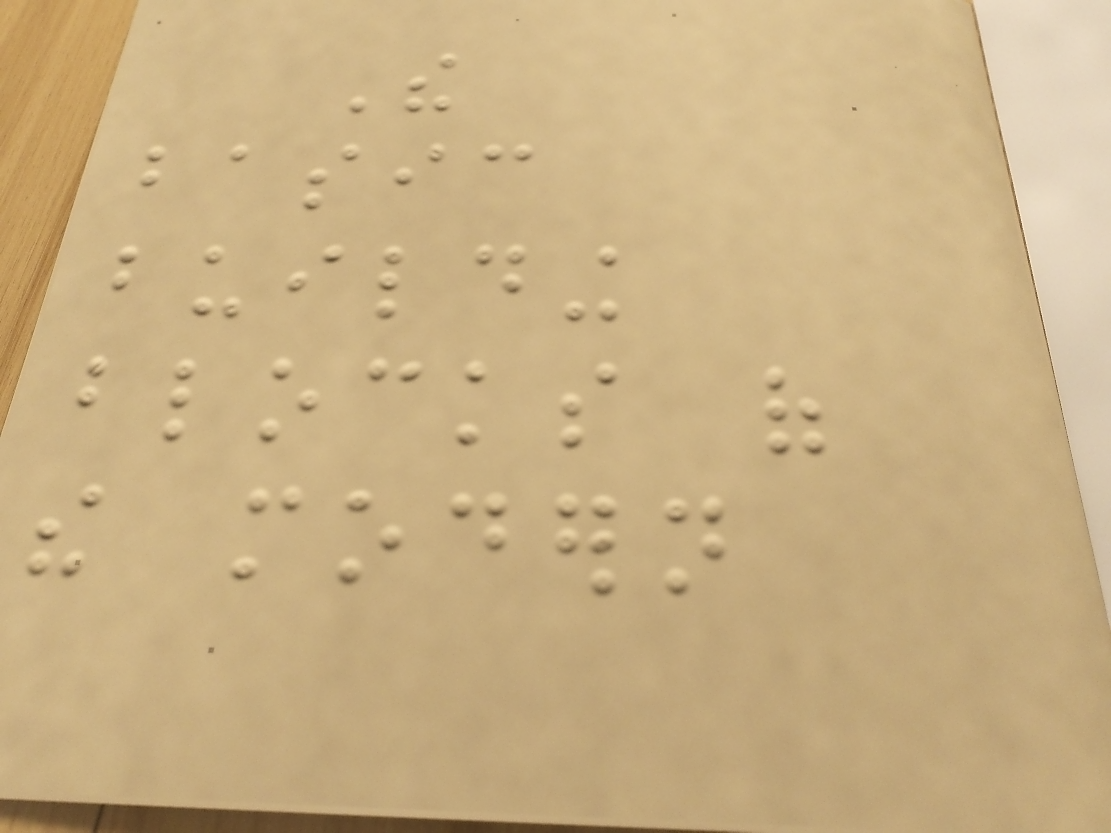The
basic
building
blocks of
the modern
